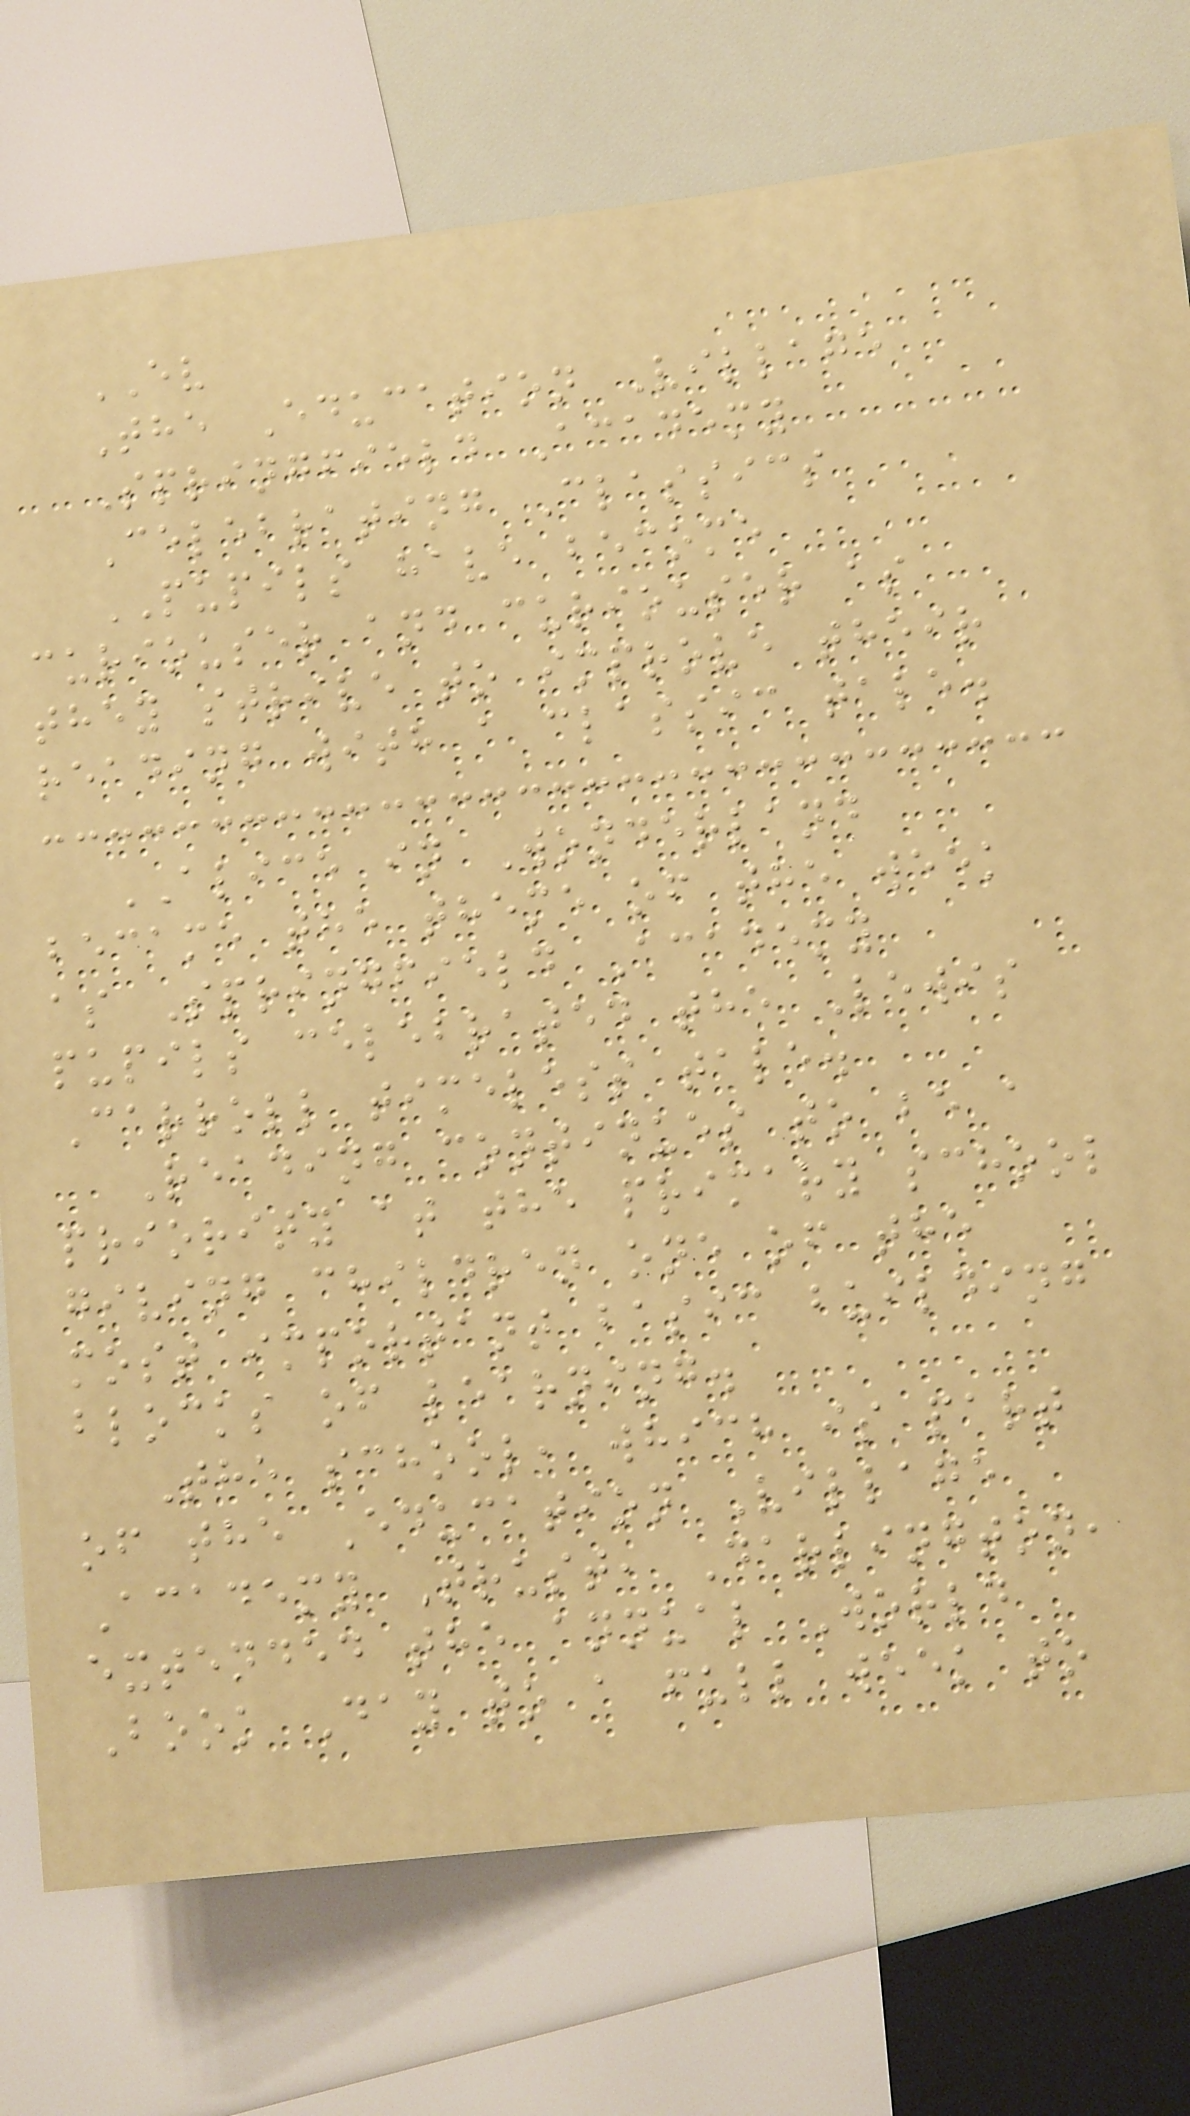EV
The Education Village
Springfield Academy
Celebrating Classics
PUPILS have become
curiouser and curiouser as
they strive to improve their
reading with a classic tale.
ALICE in Wonderland
became the theme of the week
as Springfield Academy
pupils celebrated the Lewis
Carroll timeless tale.
Reading continues to be a
priority at the primary school
giving children one of the
most important basic building
blocks of learning.
The school, which is part
of the Education Village
Academy Trust, Darlington,
extended the annual World
Book Day to a full week to
